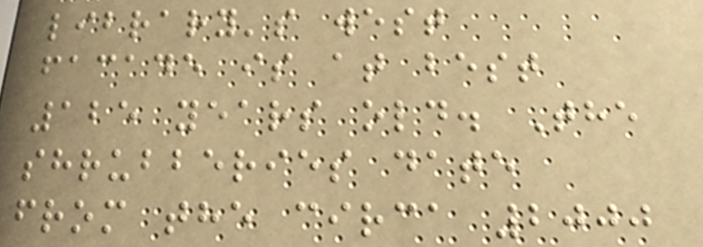library's west
facade is at best
125 years old. The
shrubberies date
from the circa 2000
